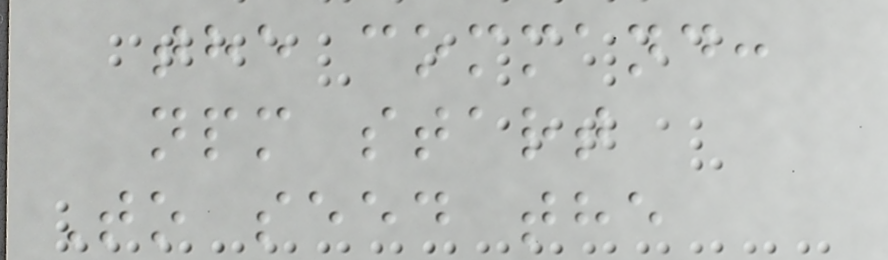the command:
npm start
To seed the
